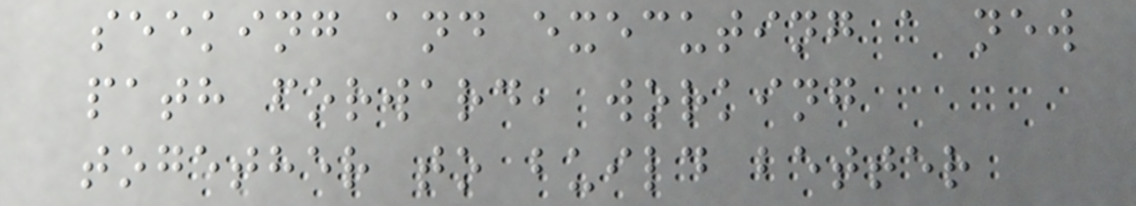seeking and executing a new
path forward, working
together to build better
